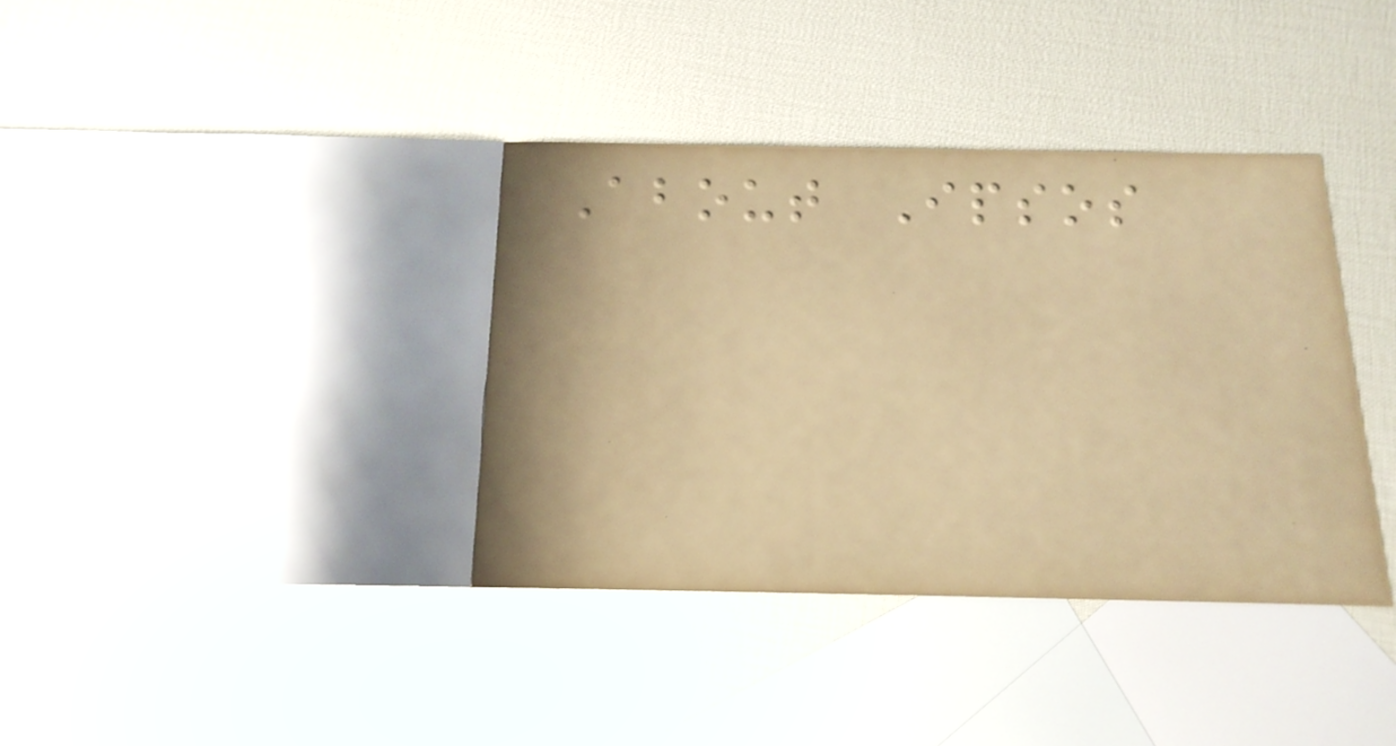About Ipsos
